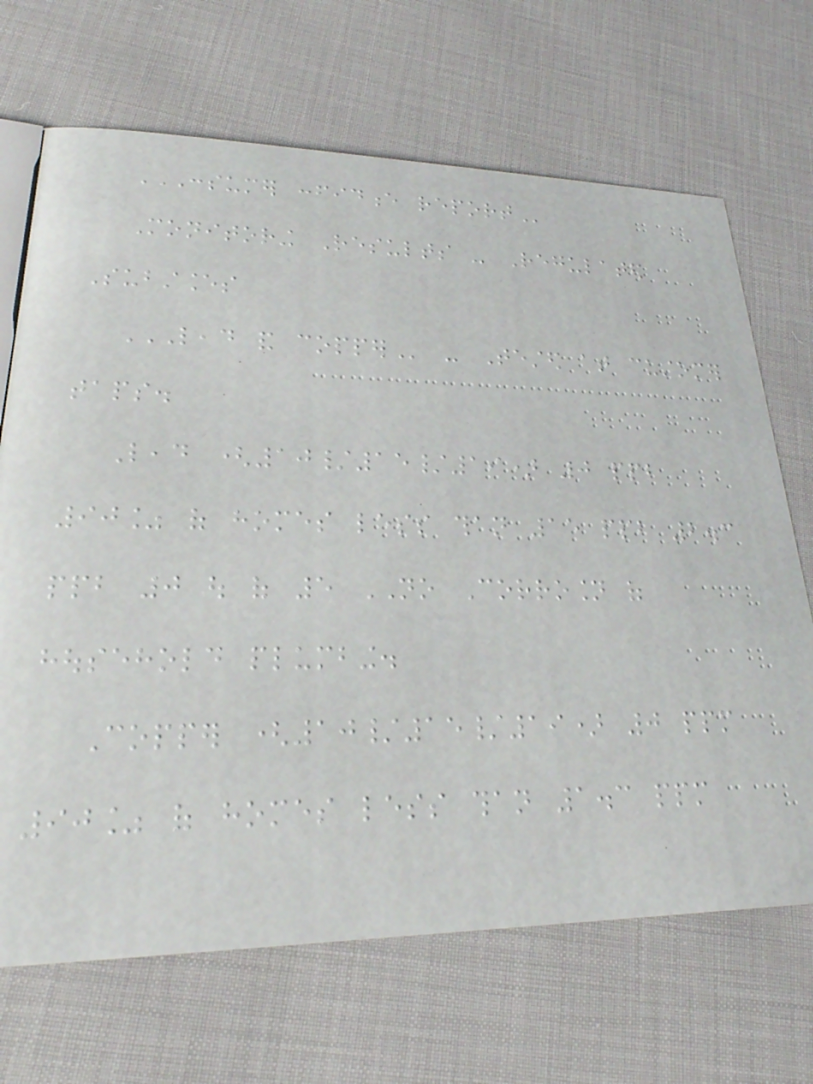CONSUMER CONFIDENCE REPORT
Monitoring Results - Regulated
Substances
LEAD AND COPPER - Tested at customer
taps.
Lead (10/15/19) 0 ppb
90% of homes less than 15 ppb 2.3
ppb 0 out of 5 NO Corrosion of
household plumbing.
Copper (10/15/19) 0 ppm
90% of homes less than 1.3 ppm
